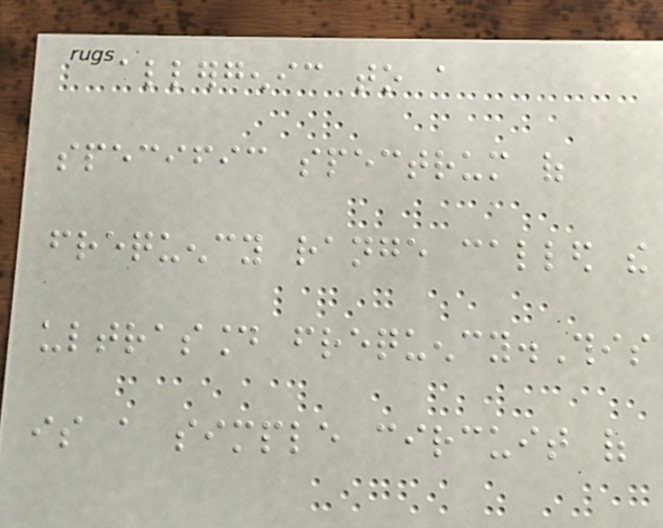allergenic to a
specific spectrum of
frequency range called the
ultrasound frequency.This
is a simple circuit of
